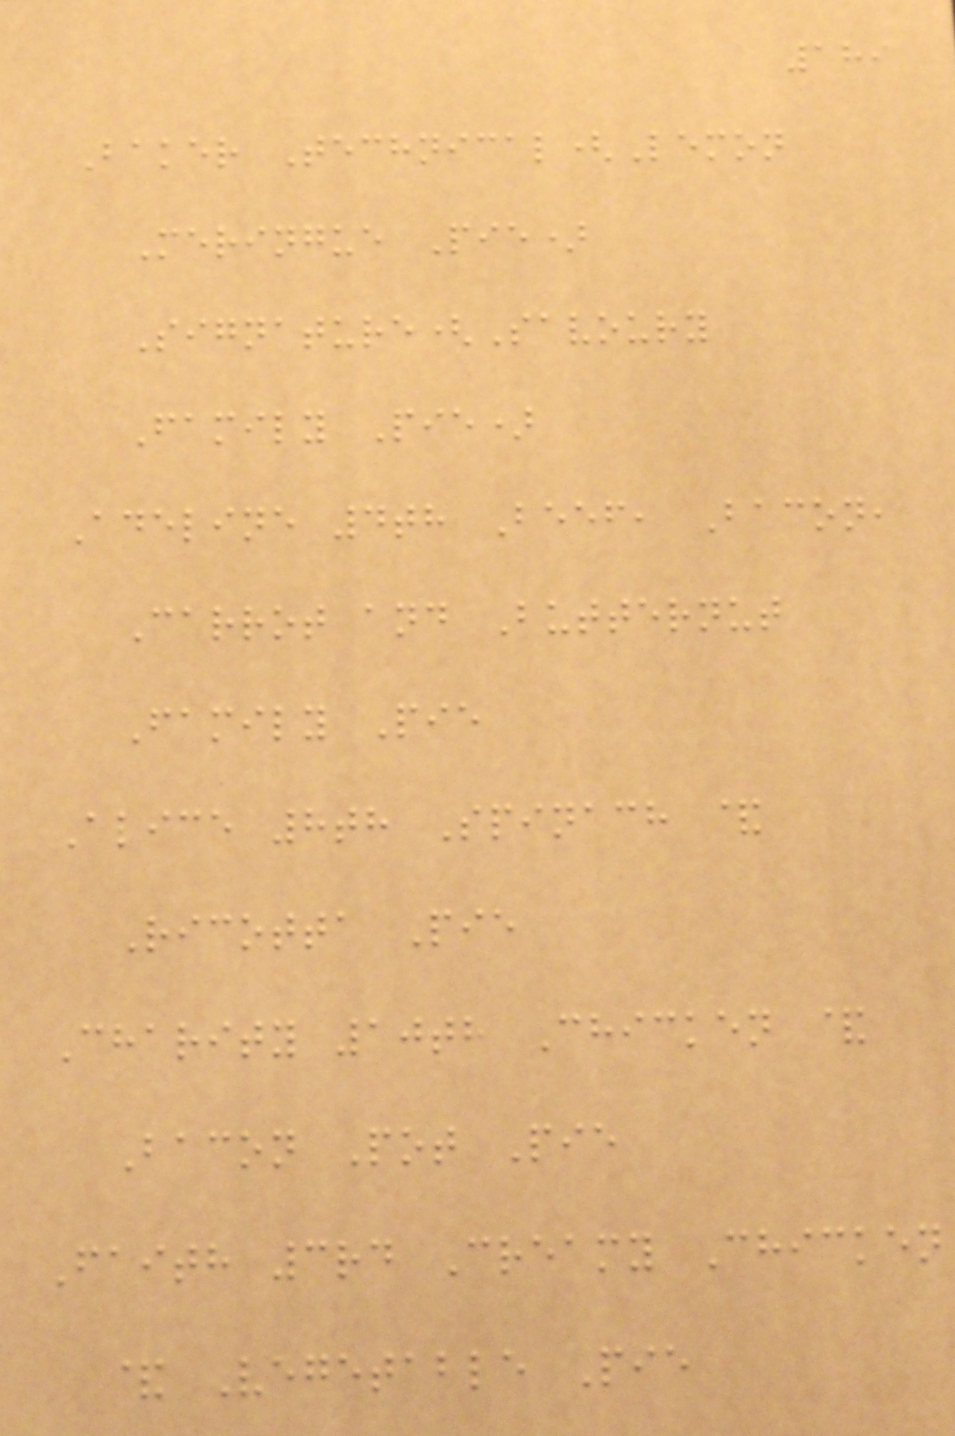189
Baker Technical(Lemon
Meringue Pie)
Signature(Savoury
Family Pie)
Adeline 4th Beef, Bacon,
Carrot and Butternut
Family Pie
Alice 8th Spinach &
Ricotta Pie
Charity 10th Chicken &
Bacon Pot Pie
Faith 3rd Creamy Chicken
& Vegetable Pie
